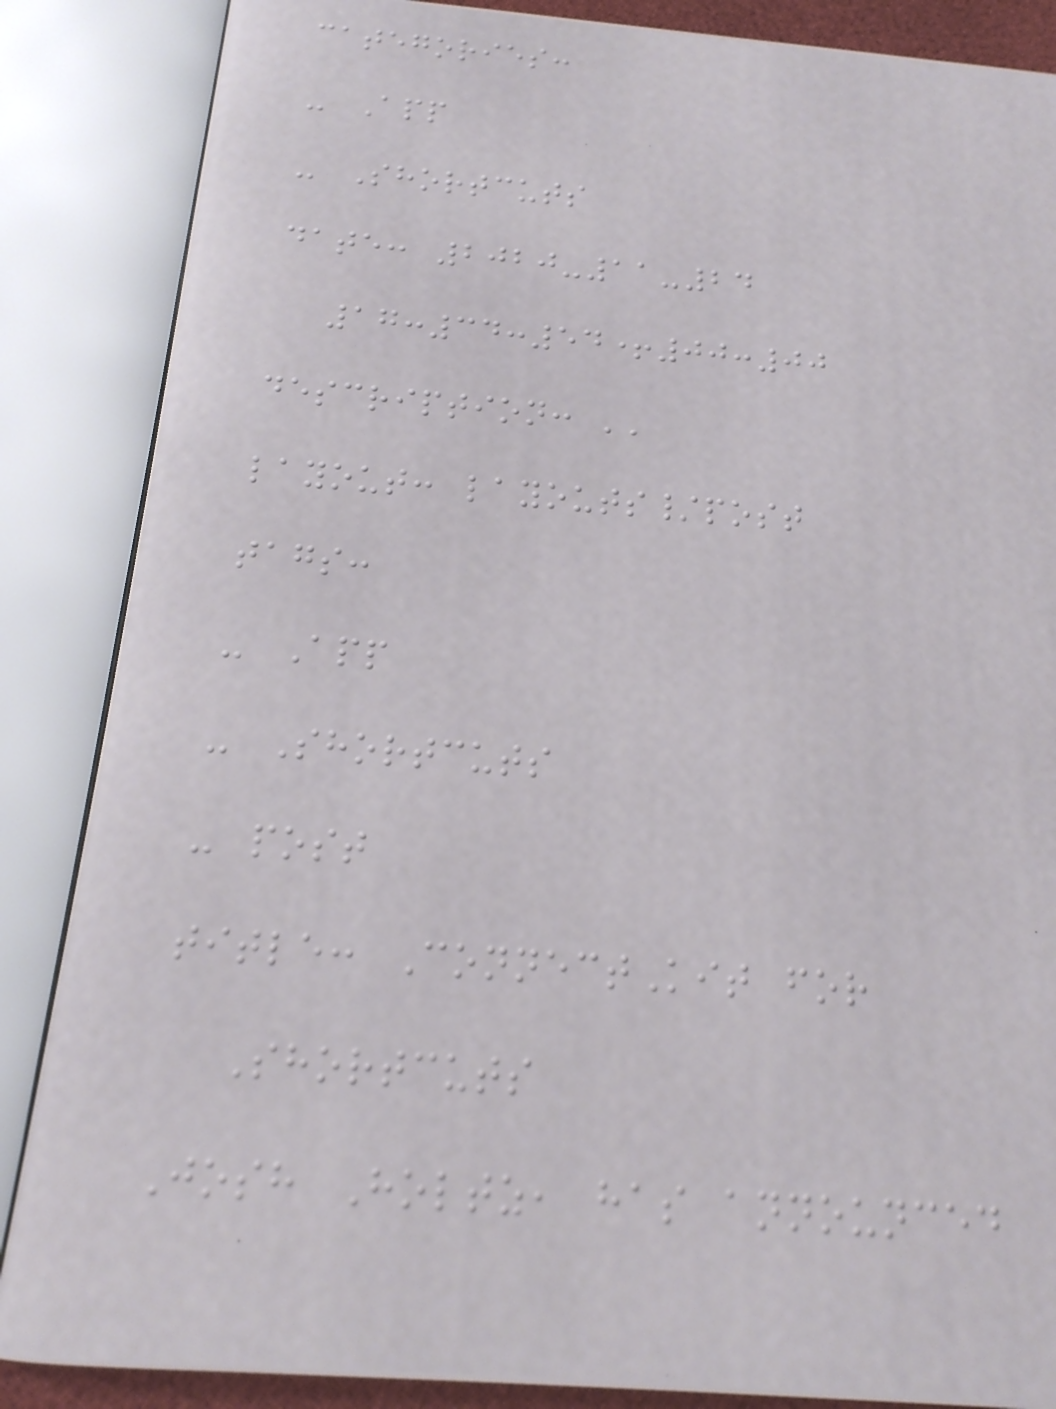categories:
- App
- Shortcuts
date: 2020-11-24
17:34:54+00:00
description: ''
layout: layouts/post
tags:
- App
- Shortcuts
- post
title: ConnectKit for
Shortcuts
Josh Holtz, has announced
